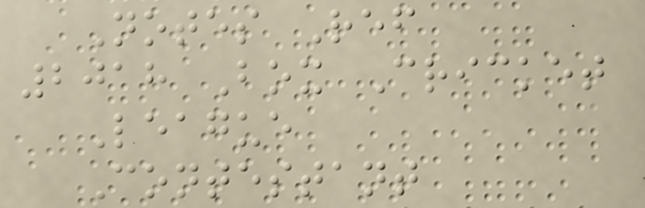Notes Ref
2018 Box Cricket
League
Contestant
